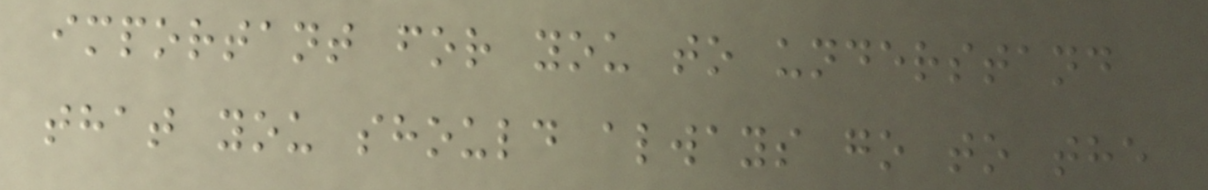important for you to understand
that you should always go to the
